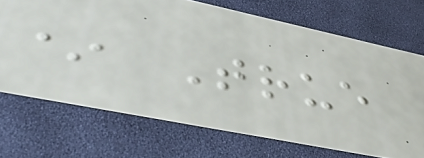* True
